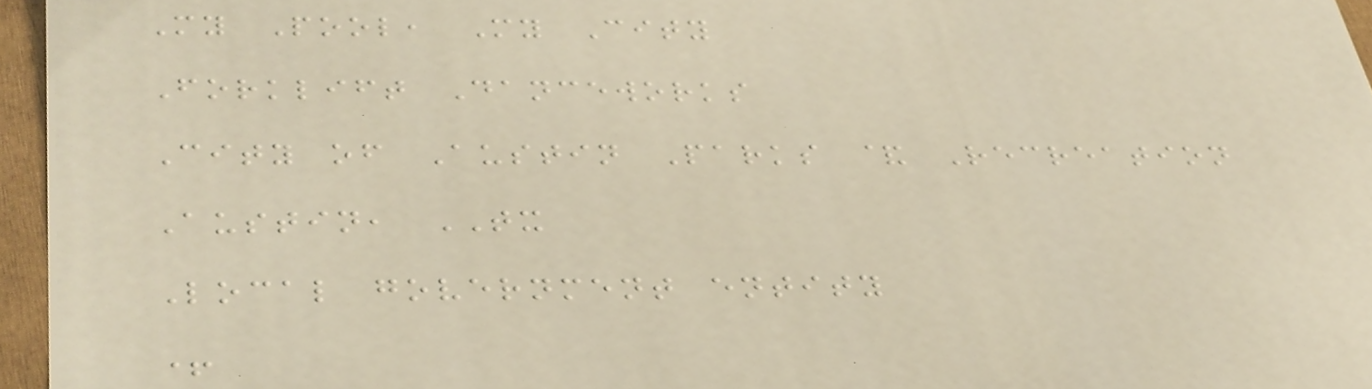My Pool, My City
Forklift Danceworks
City of Austin Parks & Recreation
Austin, TX
Local government entity
+
